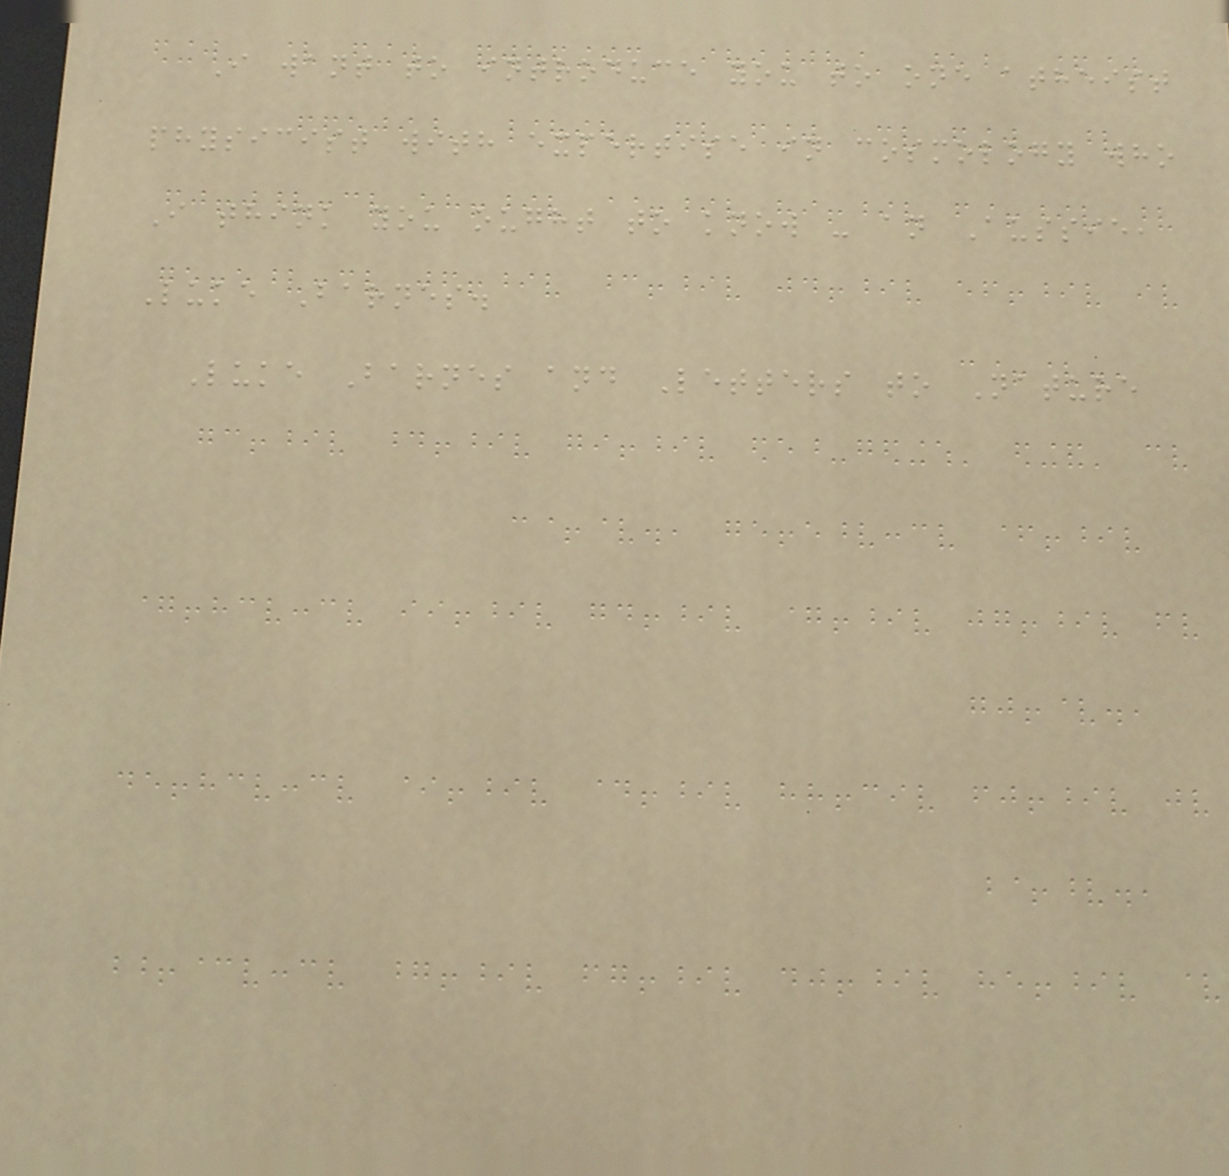I want to introduce you to one atheist
physicist with expertise in cosmology who
I think you ought to know - an Aussie,
Luke Barnes.
Luke Barnes and Letters to Nature
